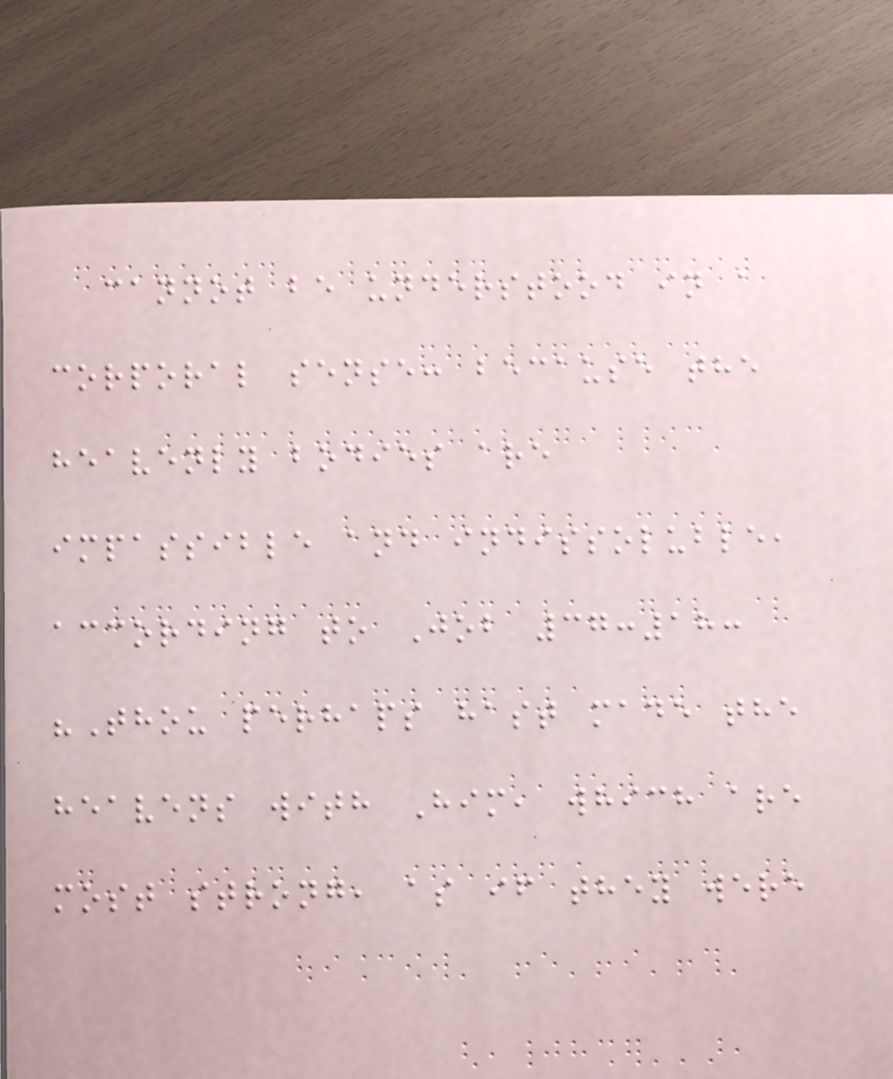cannot be understood in a
corporal sense: because the
heavenly bodies are
impassible and indissoluble,
according to Job 37:18:
"Thou perhaps hast made the
heavens with Him, which are
most strong, as if they were
